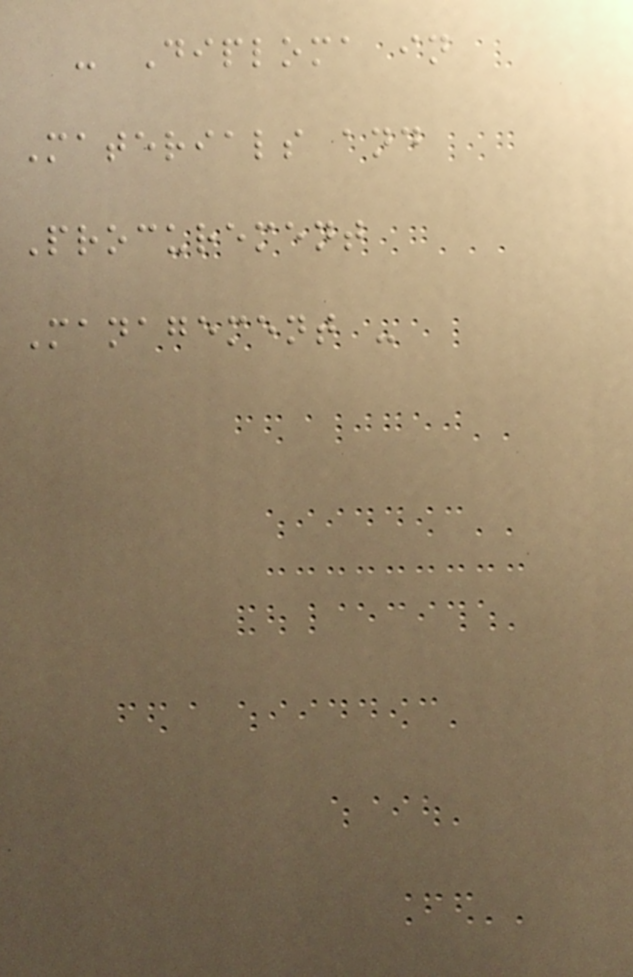- Diploma in
Materials and
Procurement
Management -
